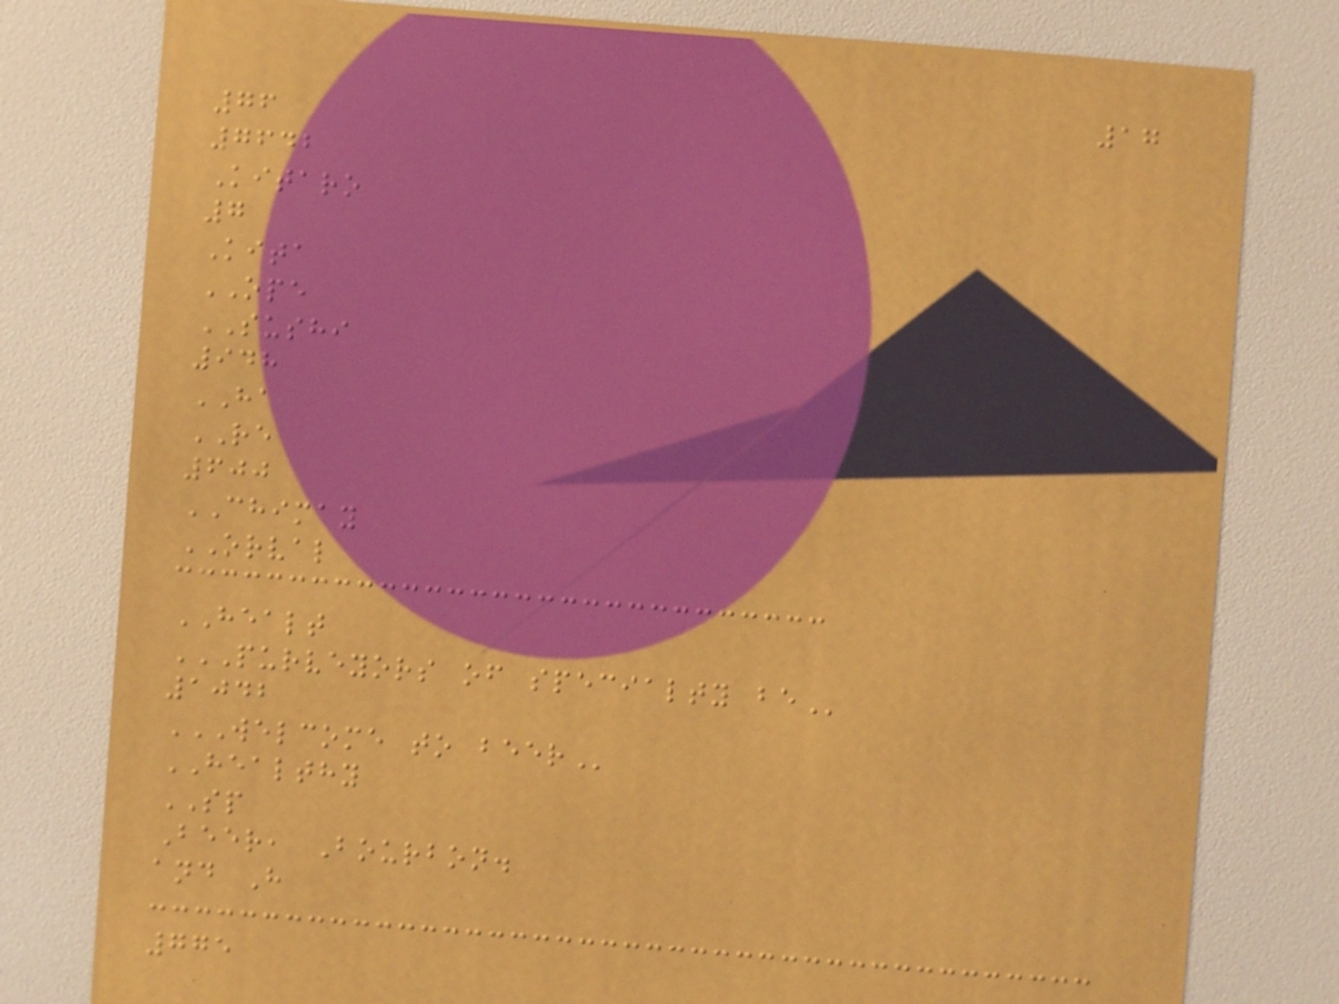17
76
7642
Kitaro
7
Kita
OPE
SUSHI
948
HA
RE
600
CHIMAY
ORVAL
HEALT
PURVEYORS OF SPECIALTY BE
1042
WELCOME TO BEER
HEALTHY
SP
Beer, Bourbon.
and H
775
